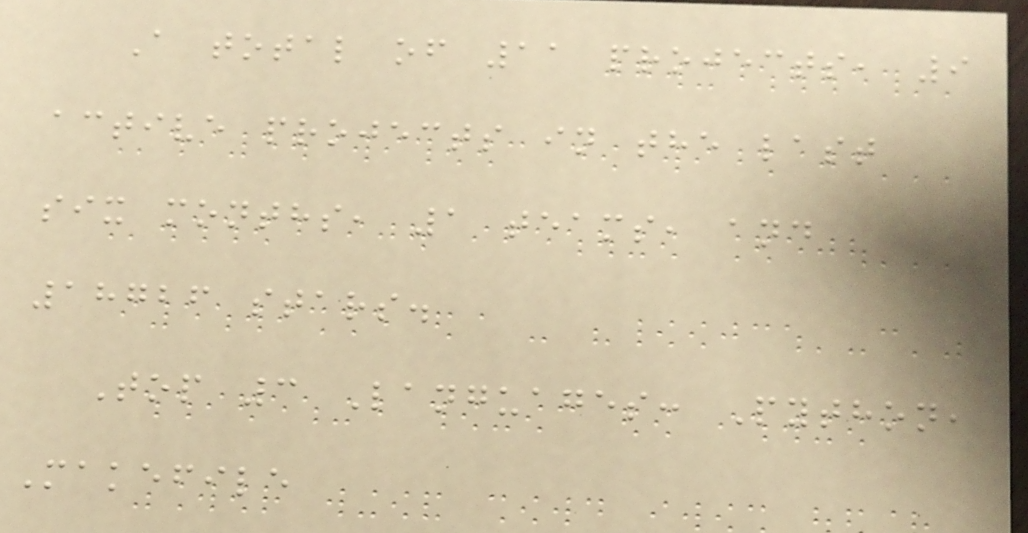A total of 11 projects, 9
active projects in the last
six months, 1 teams, and
18726 stars.
Top 3 Languages: Python,
Makefile
